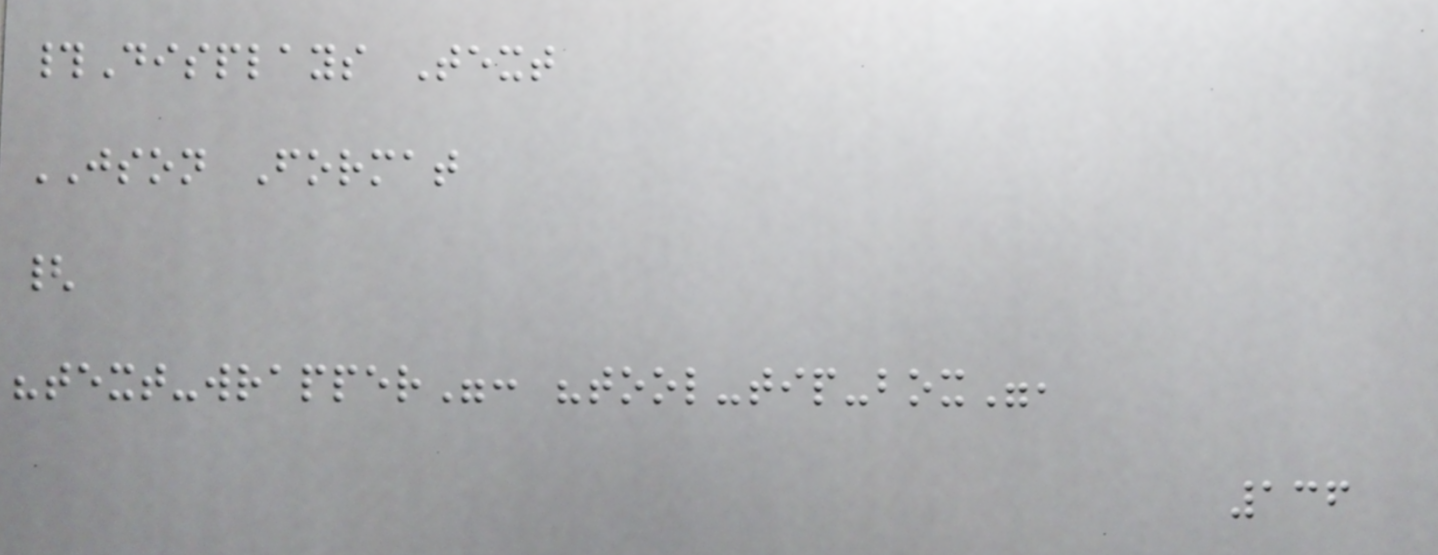#Displays Text
JSON Format
{
"text-wrapper": "tool-tip-box",
136
